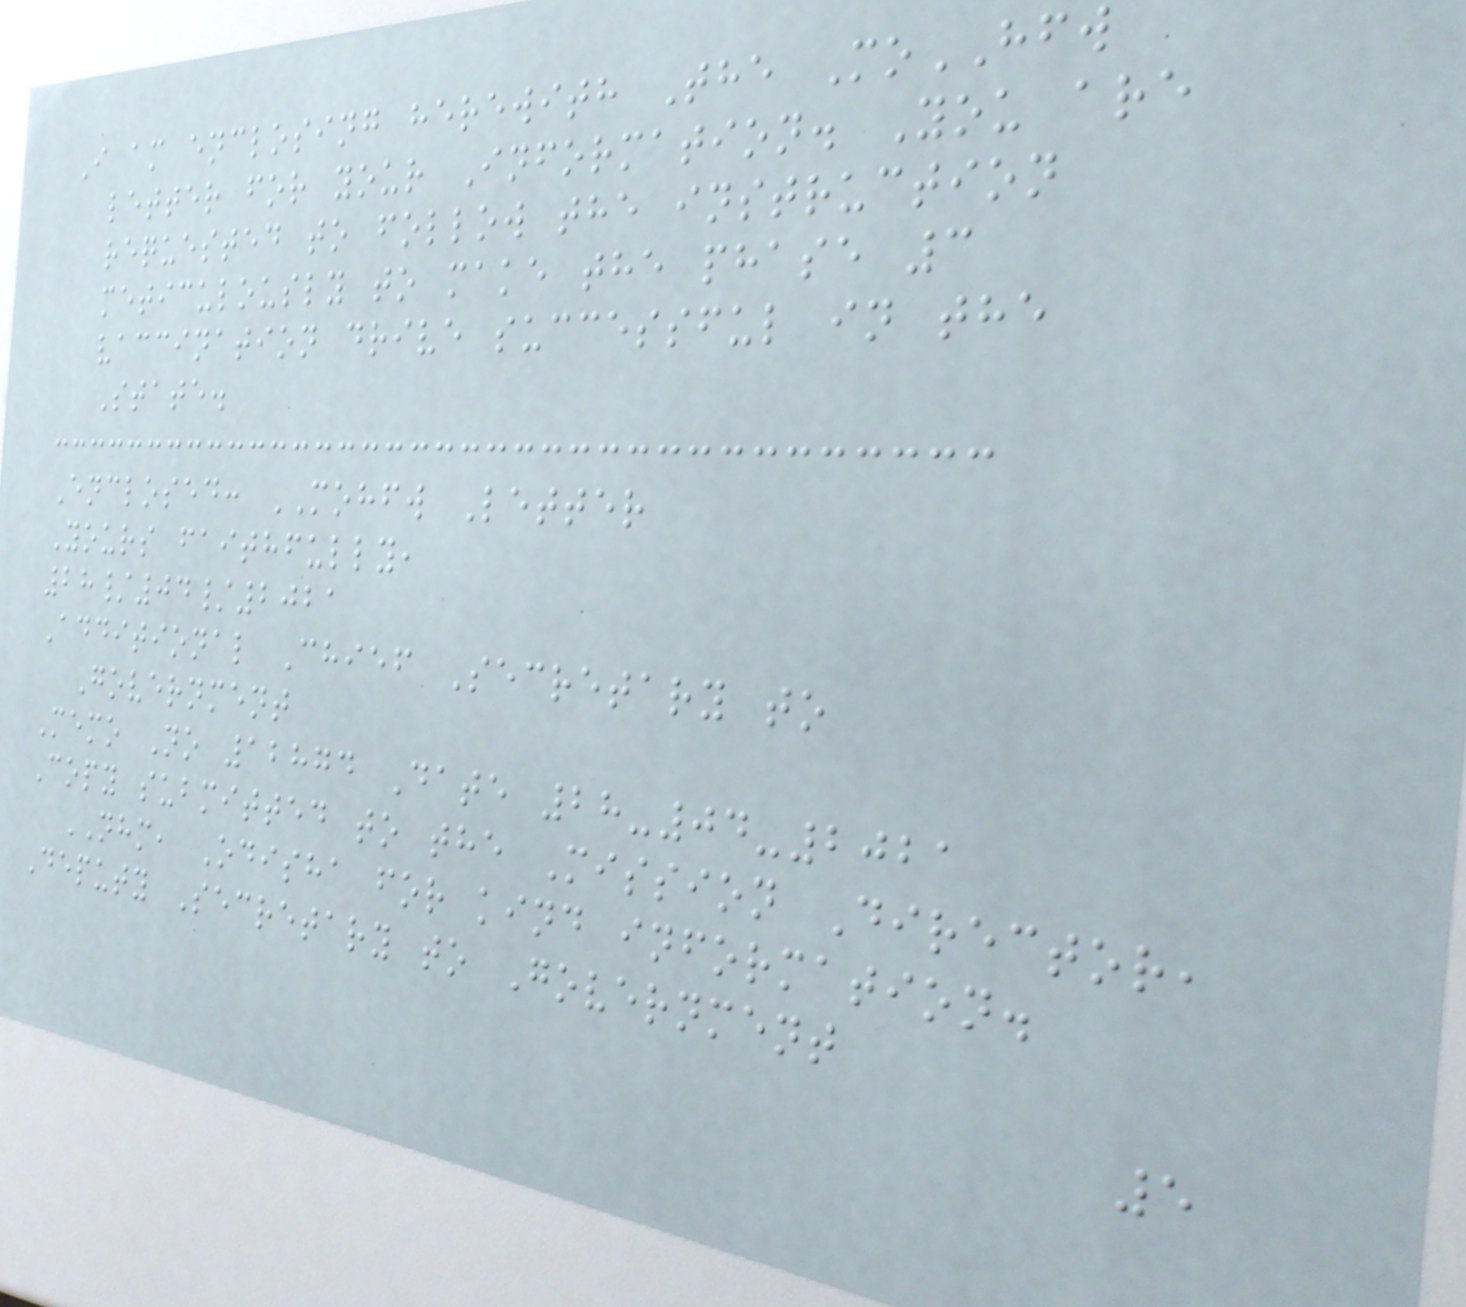I am enclosing herewith The MoHFW
letter for your Information. You are
requested to follow the instruction
meticulously to make the phase 3
vaccination drive successful in the
State.
Enclosed: MOHFW Letter
Yours faithfully,
28/04/2021
Additional Chief Secretary to
Government
Memo No 12874 Date 28-04-2021
Copy submitted to the Mission Director,
NHM, Odisha for kind information.
Deputy Secretary to Government
5
